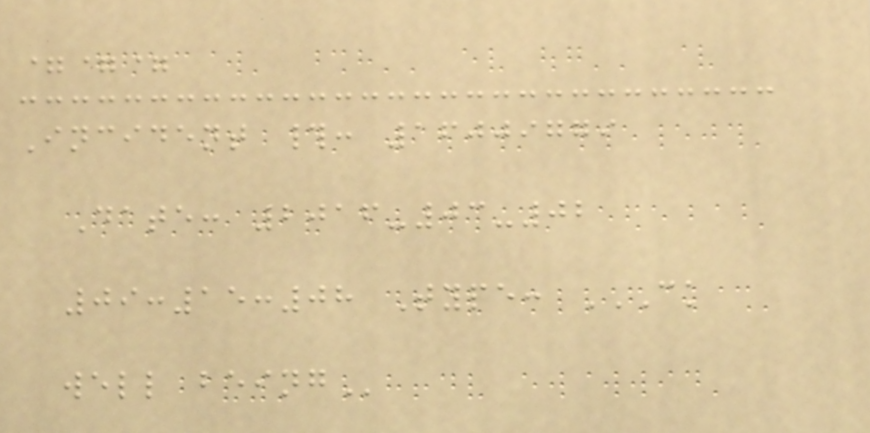===
Incident #: 16009779
Date: 2016-03-02
09:15:08 Type: CK
WELL BEING
